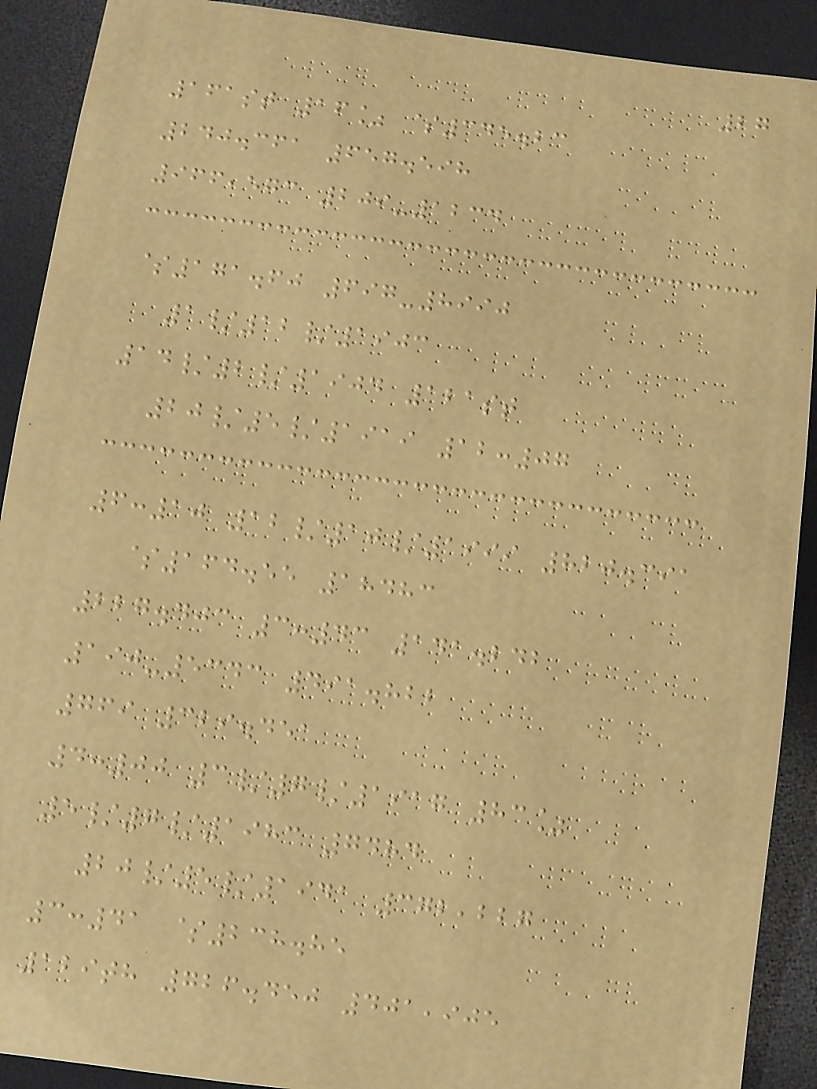27
161st 16% $345.23
240.361 657.598
966,573 209-1234
$171.60 697-8990
1/12/1903
14/2/1904 121st
20/5/1919 12:07
6:10 12/10/1999 820.391
$164.55 18483
227.403 3:43 141.242
190-5343 491.822
769 329.451
4:00 3/7/1917 83%
5/7/1983 7484
20/5/1941 372,227
3:41 $238.85
129th 726.450 401,905
